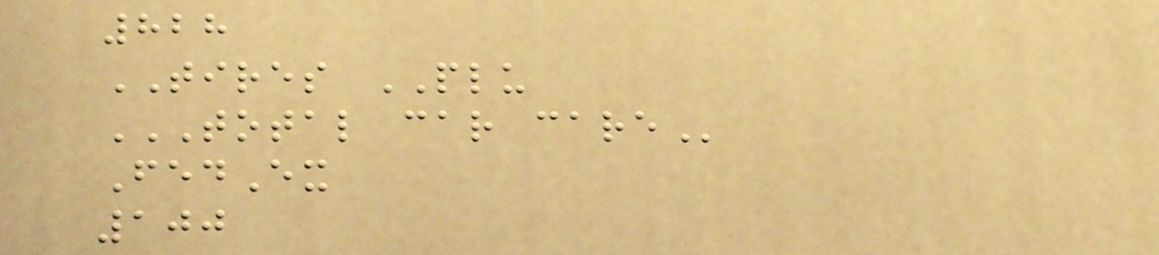828
TIRES PLU
TOTAL CAR CARE
FedEx
100
